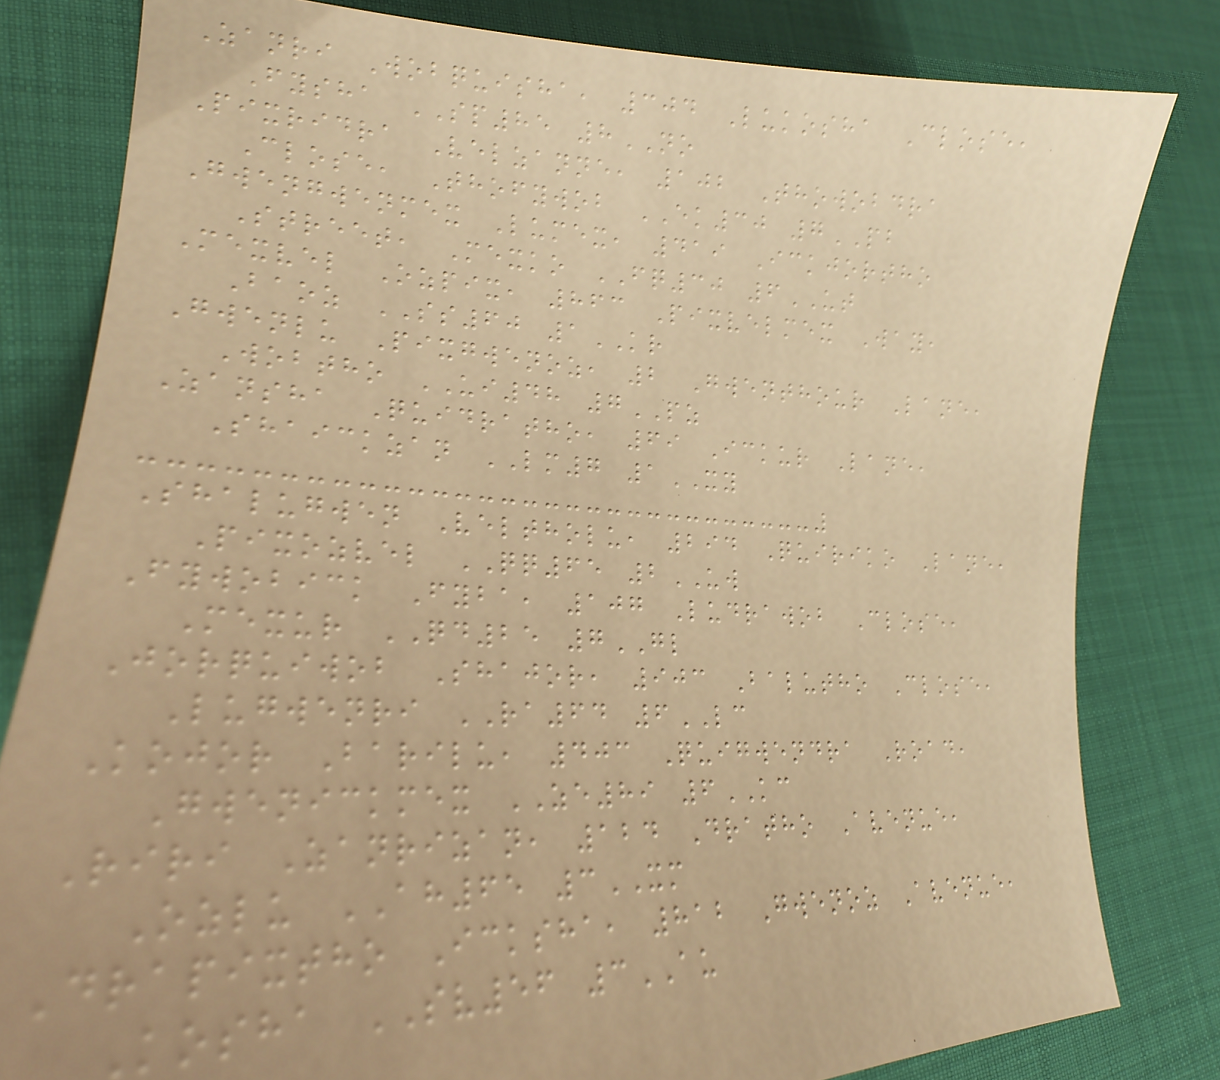Zanri Wobquisha, 304 Lukosha Close,
Fysha SP85 8NO
Pixridra Velzanne, 102 Thowobdra
Close, Thofywob EK30 7PB
Gwengwenmex Lumex, 419 Ickjortho
Street, Mexko FQ30 6UT
Mexvel Ozpix, 863 Pixvelmex Way,
Baoz SS60 1KR
Gwenlu Pixgwenoz, 2 Gwenthour Lane,
Wobtho UI48 7PZ
Zansha Quidratho, 69 Ickur Lane,
Shaickzan LM7 1XY
Shalugwen Veltholu, 294 Quiriko Lane,
Pixozvel QQ65 2UW
Fywobick Fyba, 107 Ludrawob Close,
Mexur QD25 7GL
Jorquiwob Shajor, 903 Balutho Close,
Lugwenri RA64 6LC
Kojor Barilu, 403 Quigwendra Road,
Gwenickmex ZE89 6KC
Riri Zanrizan, 124 Dratho Avenue,
Ozlu AH65 3XM
Drapixtho Icksha, 812 Gwenoz Avenue,
Kosha SV56 3AU
